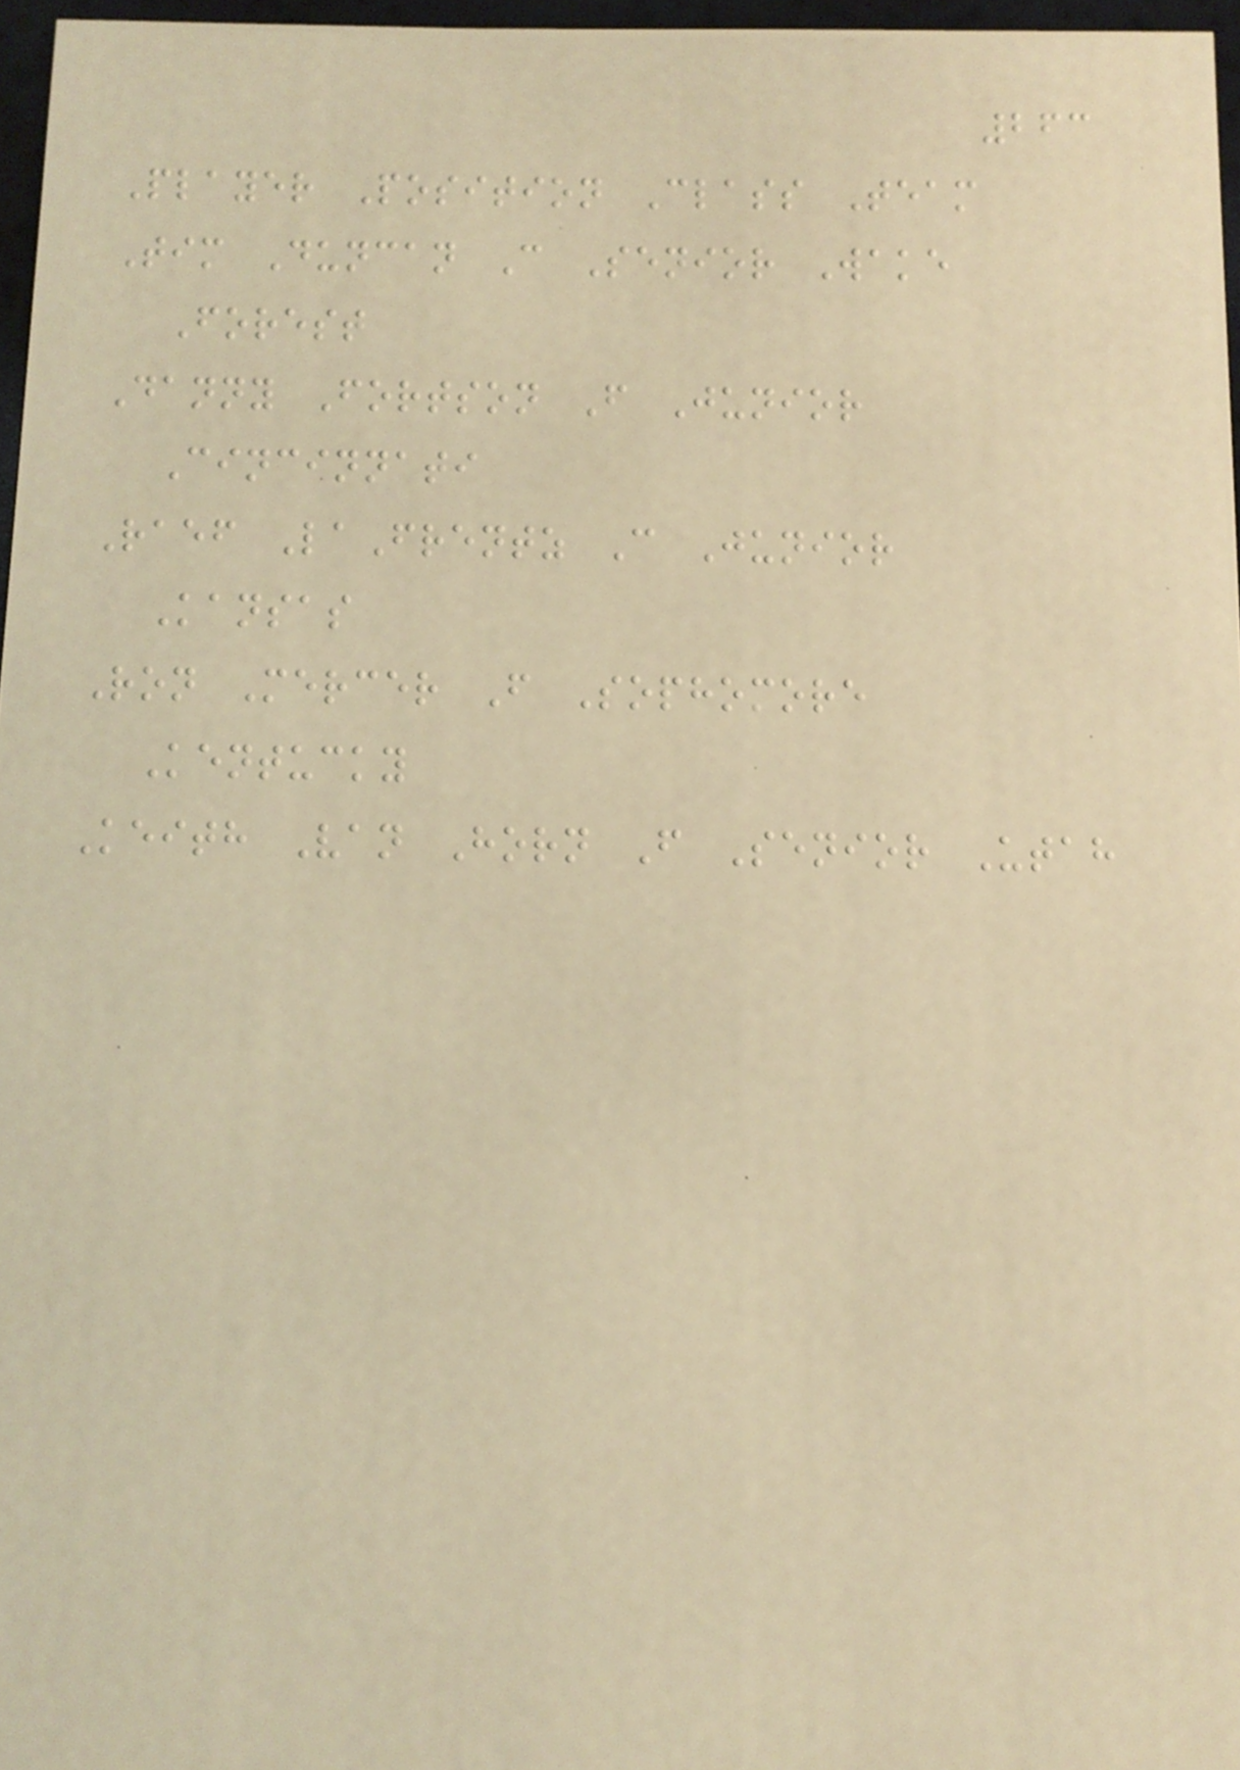263
Player Position Class Team
Tim Duncan C Senior Wake
Forest
Danny Fortson F Junior
Cincinnati
Raef LaFrentz C Junior
Kansas
Ron Mercer F Sophomore
Kentucky
Keith Van Horn F Senior Utah
